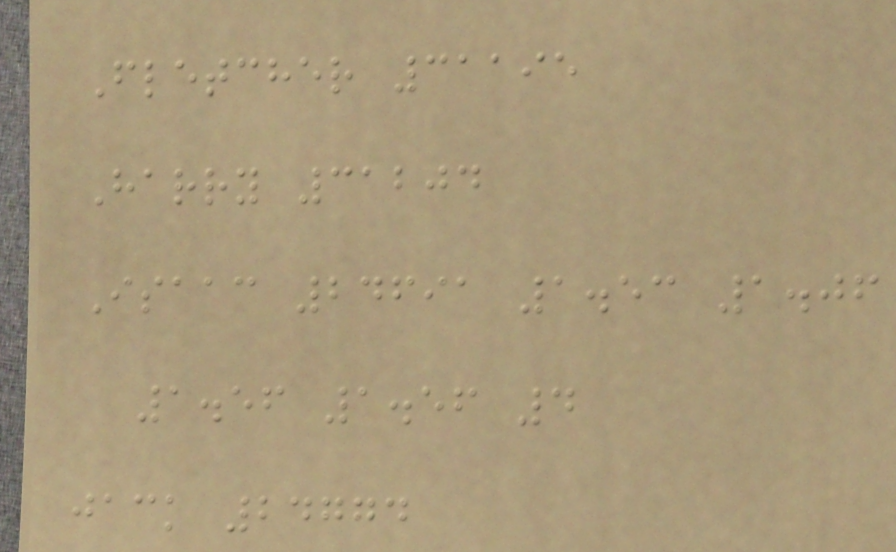Fletcher 31195
Harry 31204
Isaac 24691 1.53 1.06
1.56 1.56 4
jack 24774
